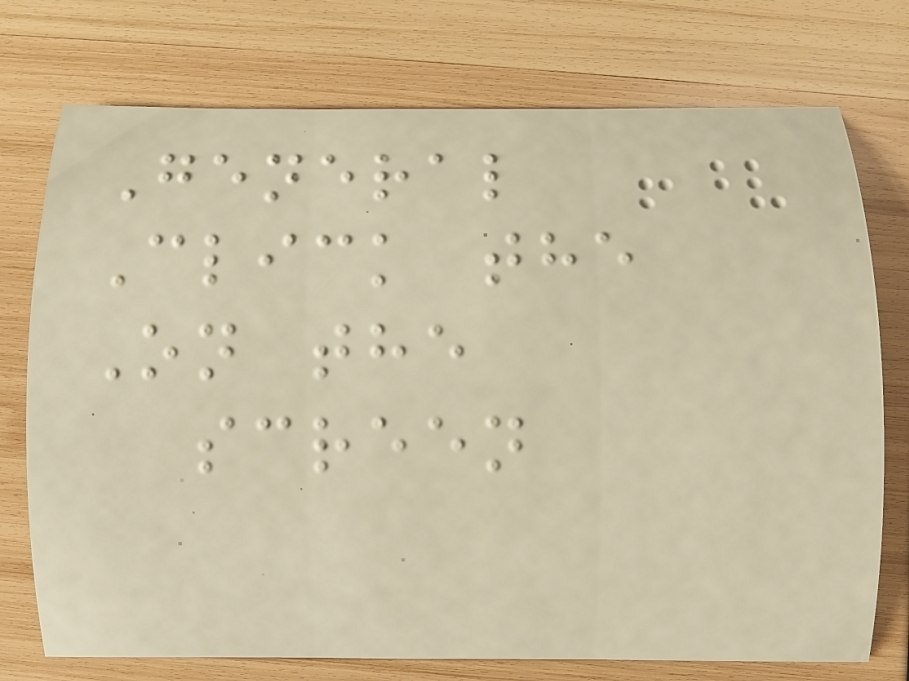General
Click the
On the
screen
